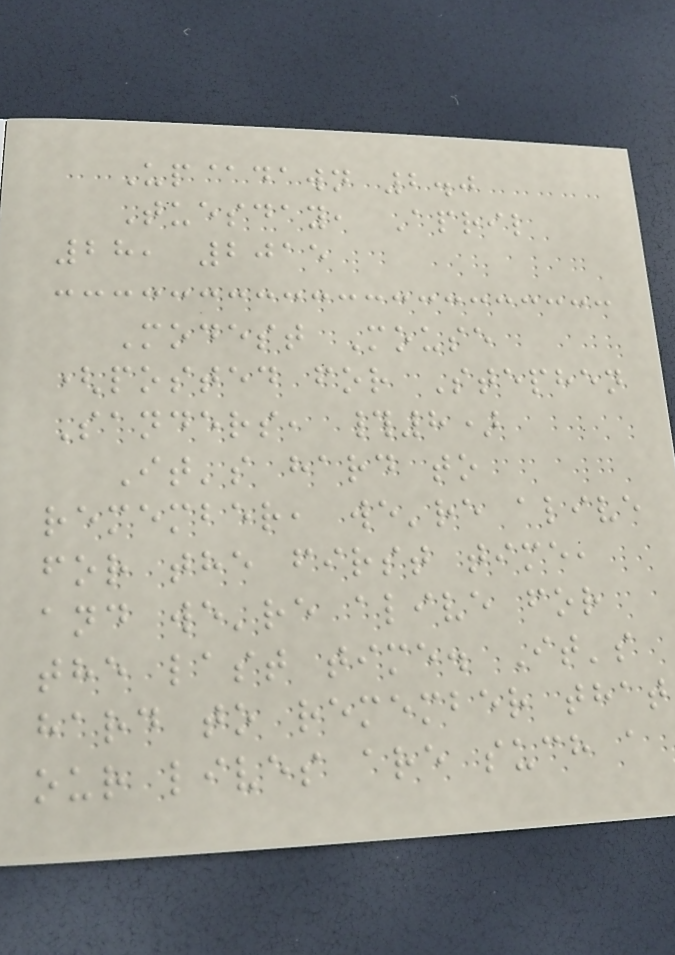Up@dawn 2.0
Tuesday, April
28, 2015
Modest Mouse
(posted for Stephen
Sanders, #8)
It's hard to
remember, we're alive
for the first time,
and we're alive for
the last time. It's
hard to remember that
our lives are such a
